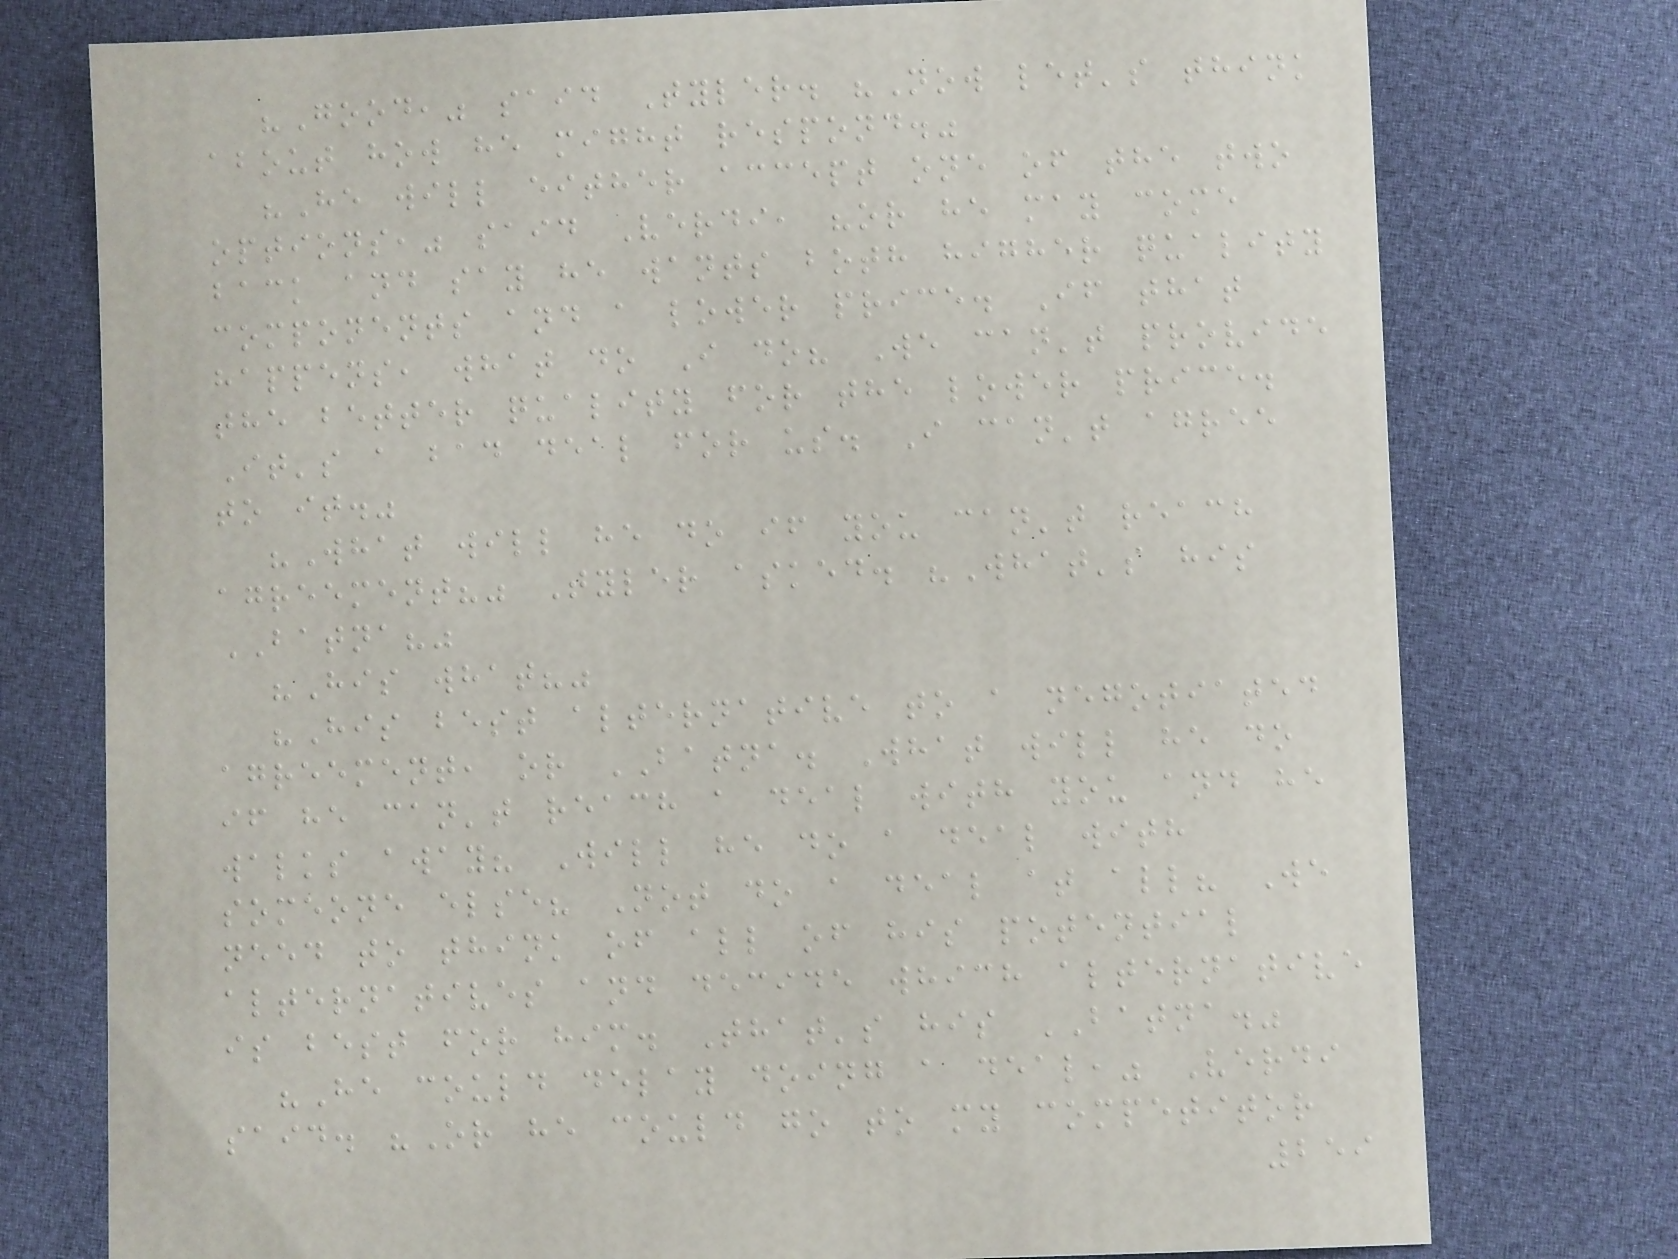"Good," said Tyler. "Now let's think
about how he might respond."
"He will either accept one of the two
options," said Verdi, "or he may come
back and say he wants both higher quality
components and a lower price. If that
happens, what do I do? We can't provide
the better quality for the lower price.
It's a bad deal for us. I can't agree
to it."
"What will he do if you can't reach
agreement?" Tyler asked. "What's his
BATNA?"
"His what?"
"His best alternative to a negotiated
agreement, or BATNA. What will he do
if he can't reach a deal with you and he
walks away? Will he do a deal with
someone else? Not do a deal at all? We
need to think of all of his potential
alternatives and decide which alternative
is best for him. That's his BATNA."
"He could delay doing a deal," Verdi
said. "Or he could go to my competitor
259
